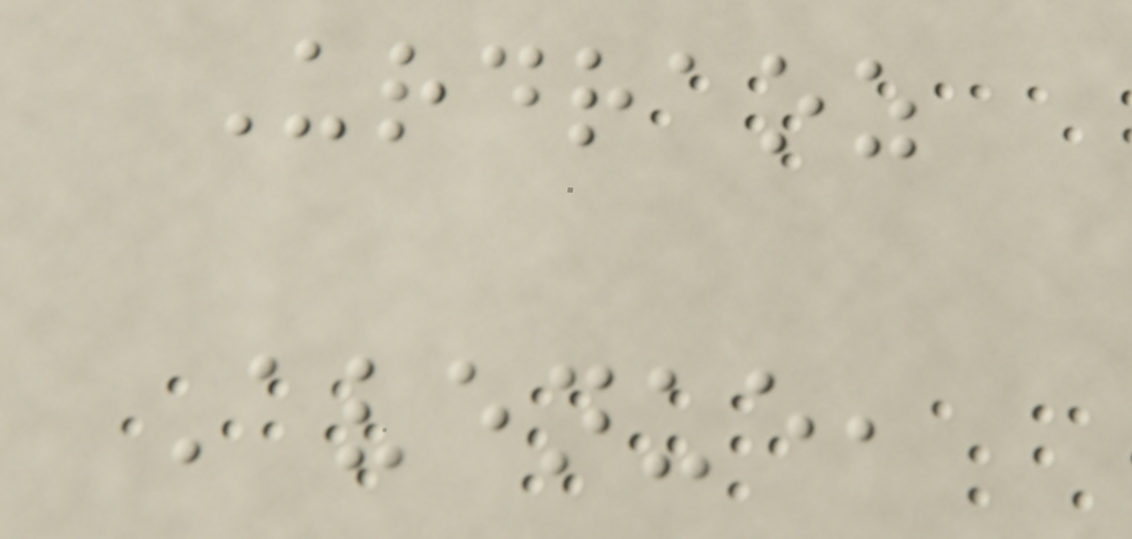Urdraoz
Avenue,
